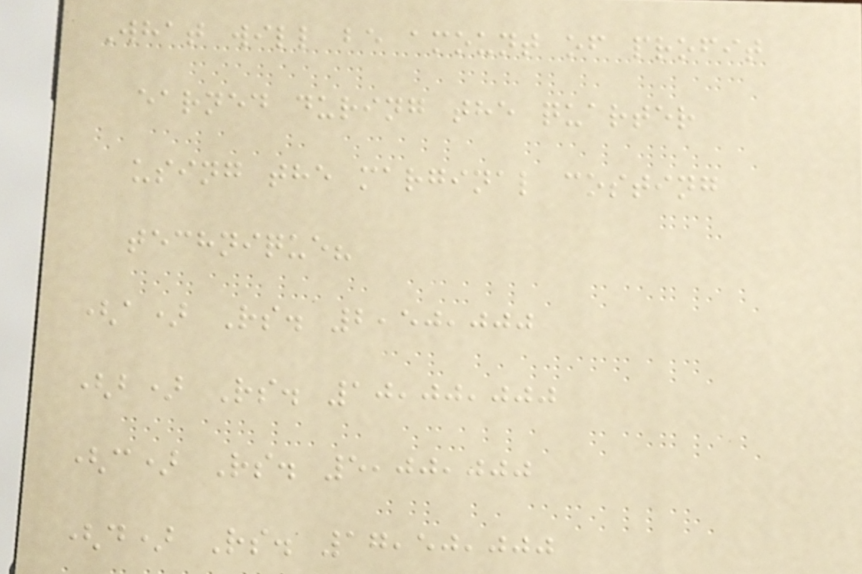What will be amount of profit
earned during the quarter
using the marginal costing
technique?
(a) Rs. 2,50,000
(b) Rs. 10,00,000
(c) Rs. 5,00,000
(d) Rs. 17,50,000
